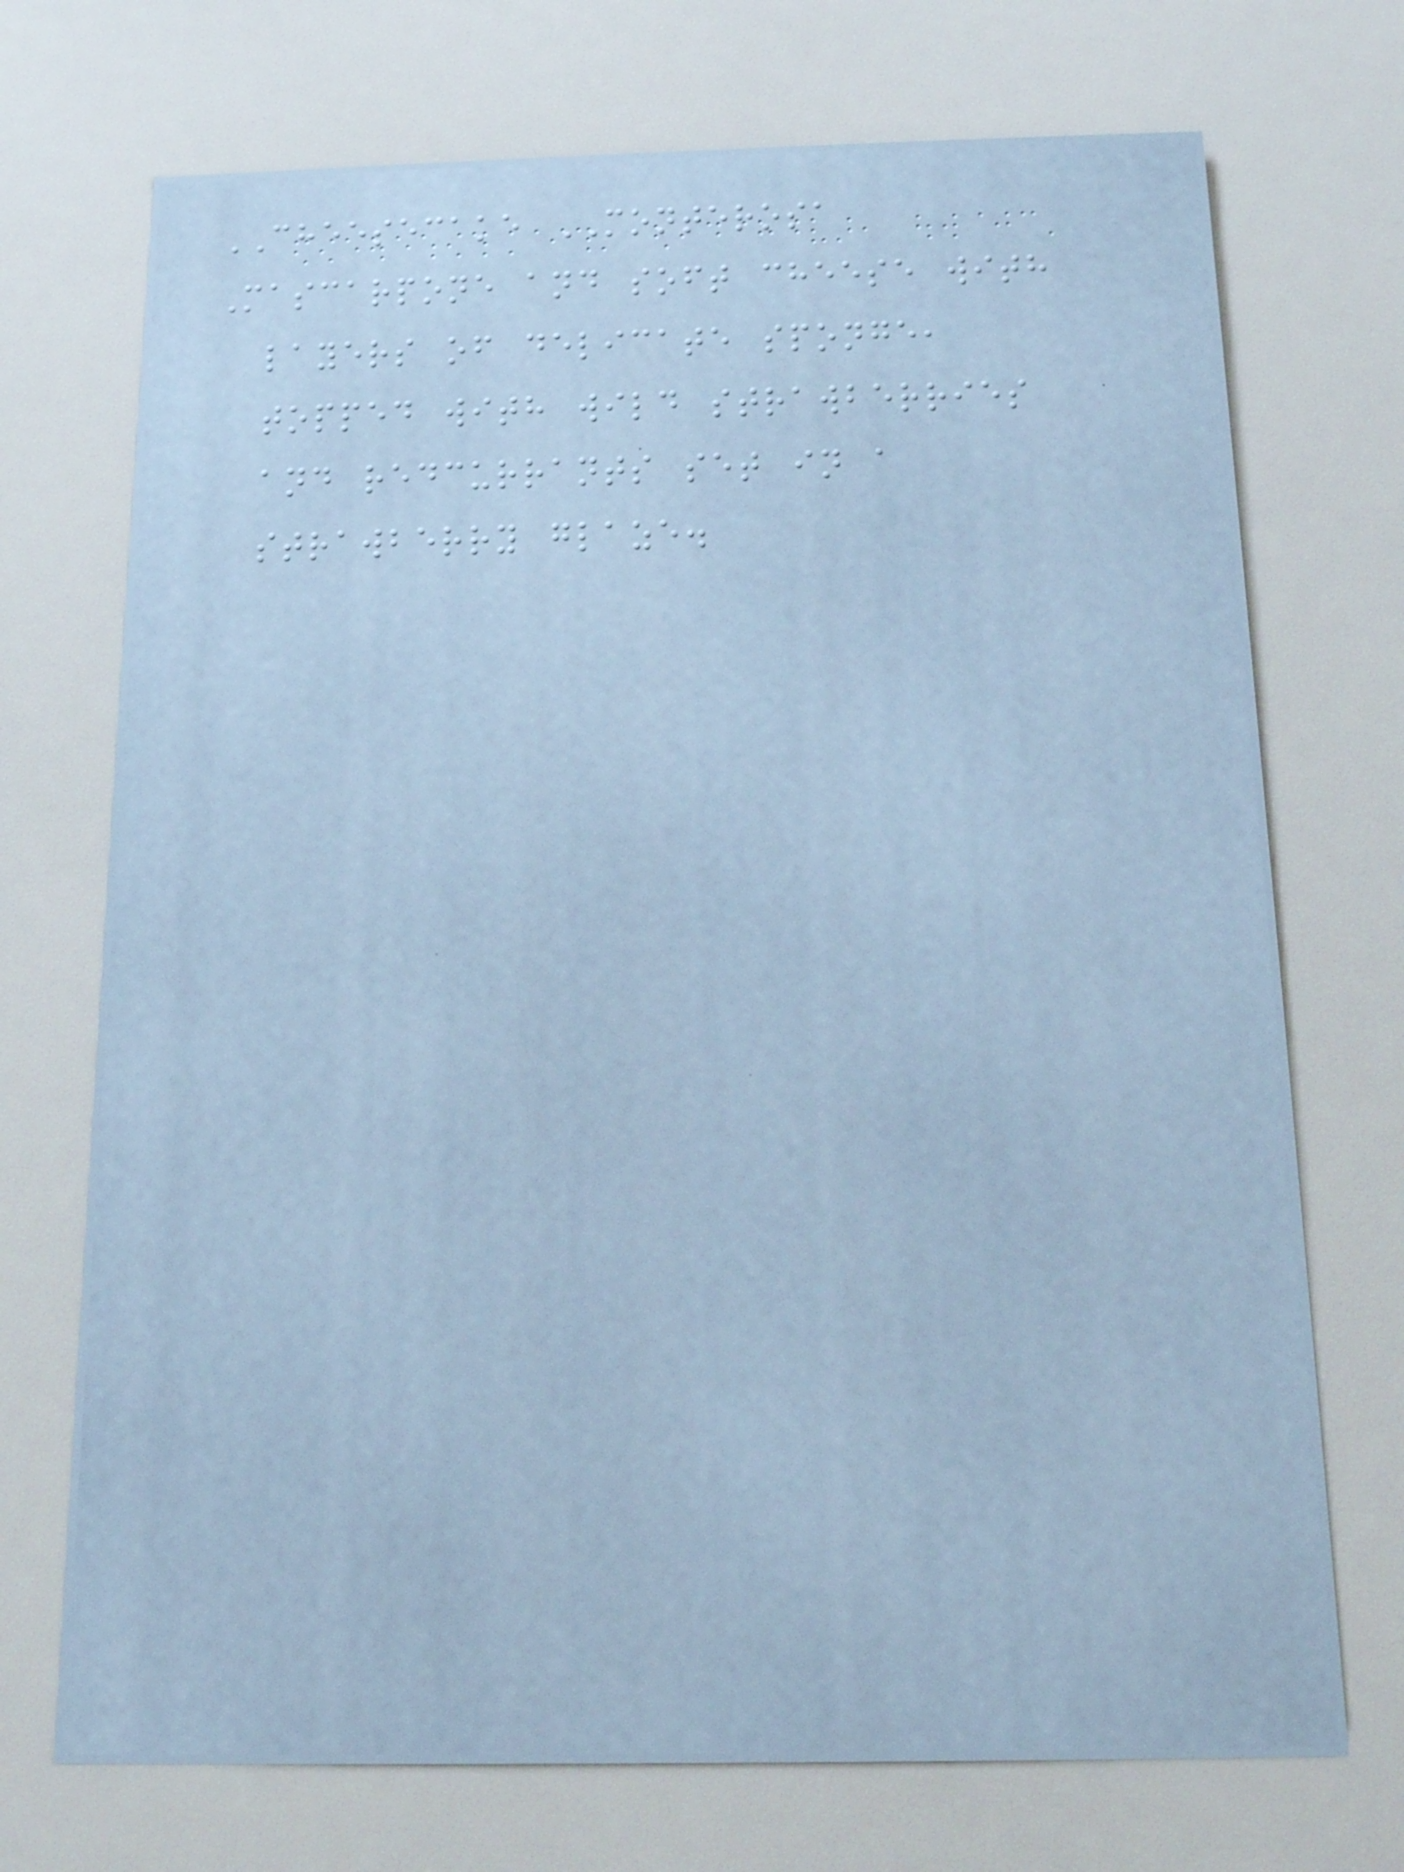CHEESECAKE MONTEROSA
Mascarpone and soft cheese with
layers of delicate sponge,
topped with wild strawberries
and redcurrants set in a
strawberry glaze.
